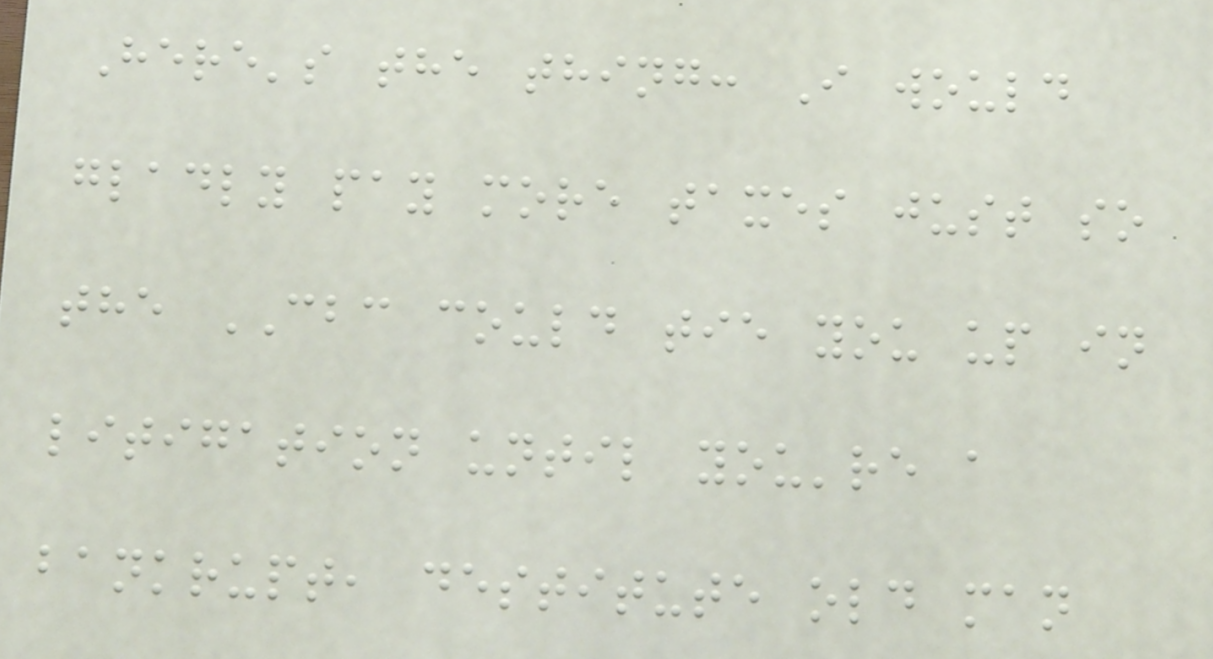Here's the thing: I would
gladly pay more taxes just so
the CBC could tie you up in
litigation until you're a
bankrupt, destitute old man
